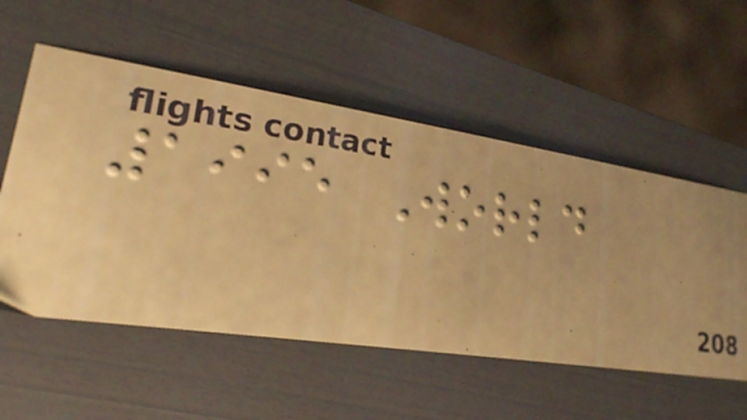1995 World
